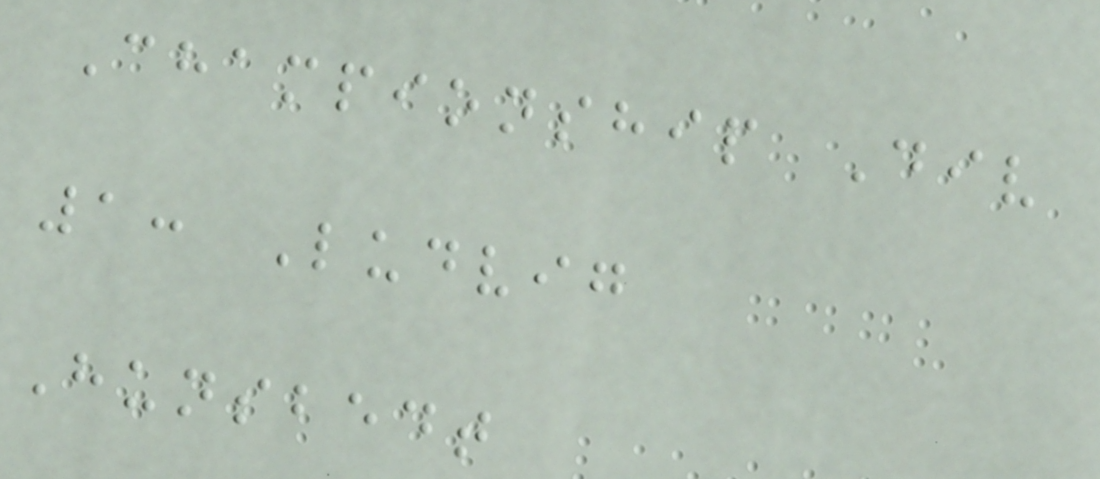Championship Div
1: Ludvig
Hunsbedt
